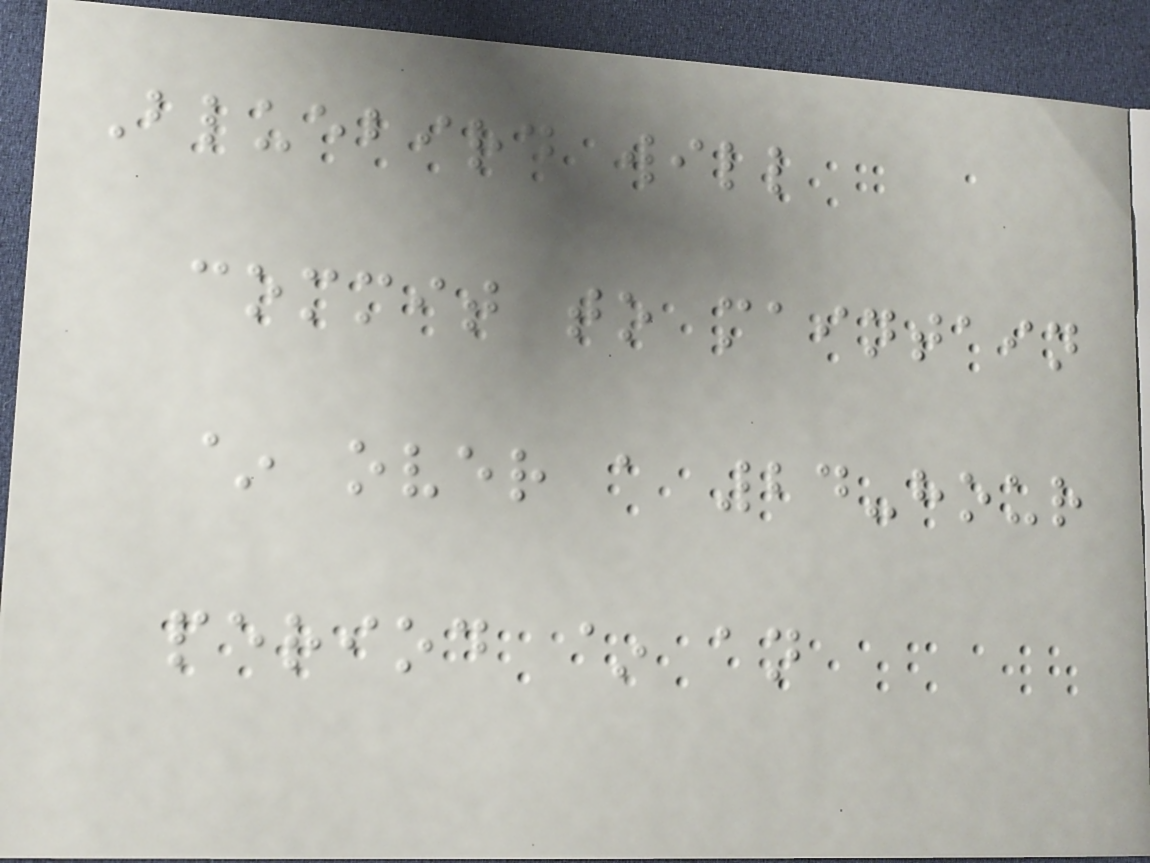Bluebird will
commit to maintain
~ over a 24-hour
period ~ an
